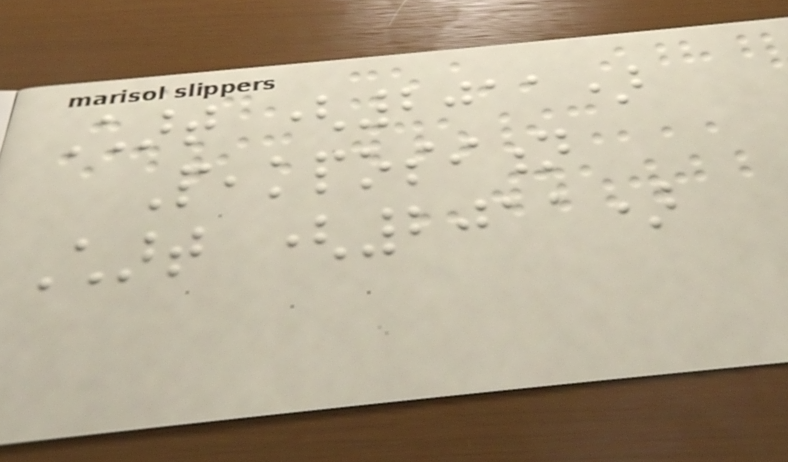Chart (2011)
Peakposition
Chart (2011)
